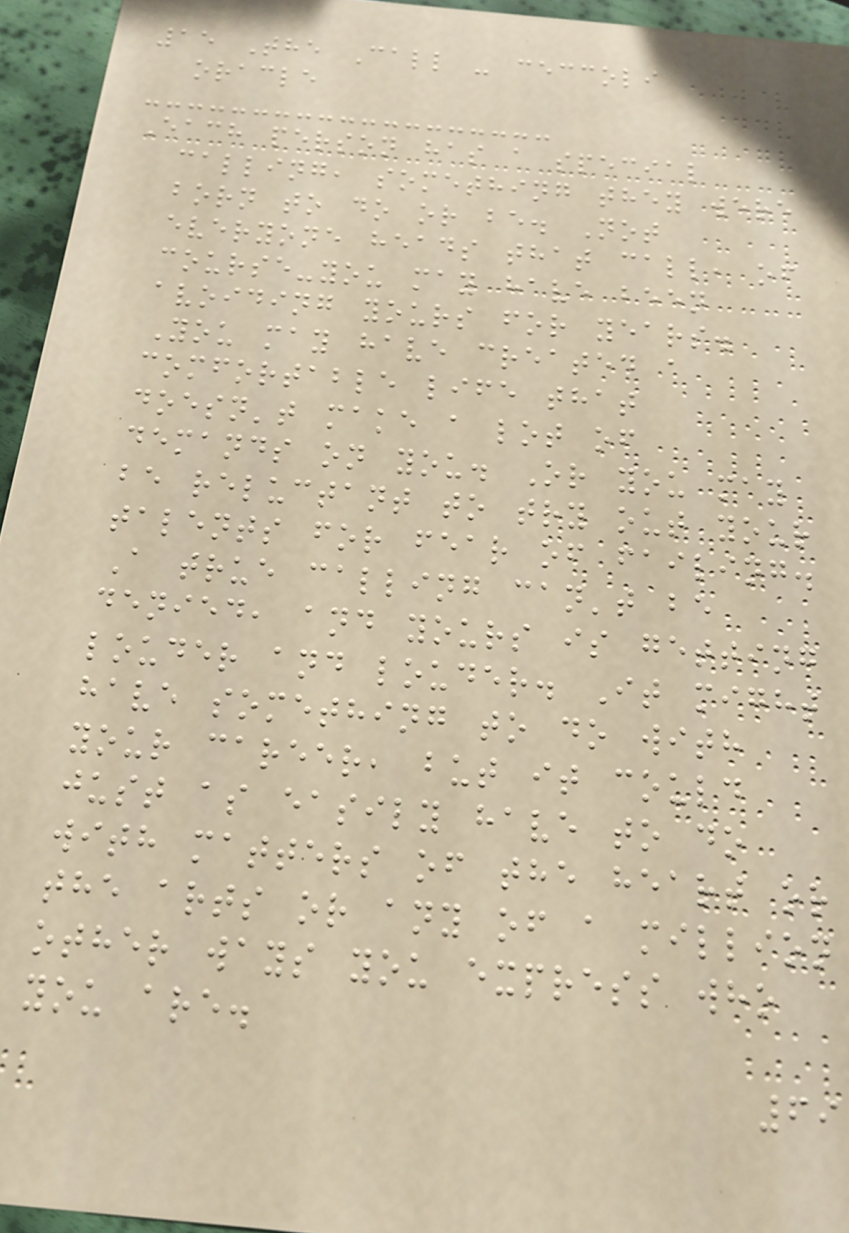15 The Call - ceccoli
oracle
Each person has a special
calling, something they were
born to do or be. Not
everyone heads that call, of
course-you may have been
avoiding yours for years.
You may have created a
comfortable life that
doesn't make a lot of
demands on you. Or you may
be reluctant to try out your
talents for fear of failing.
A true calling can't be
denied, and yours is getting
louder and louder. It might
have something to do with
your career, but it could
just as easily have to do
with matters of the heart or
the arts or any of a million
other ways you express who
you are.
69
